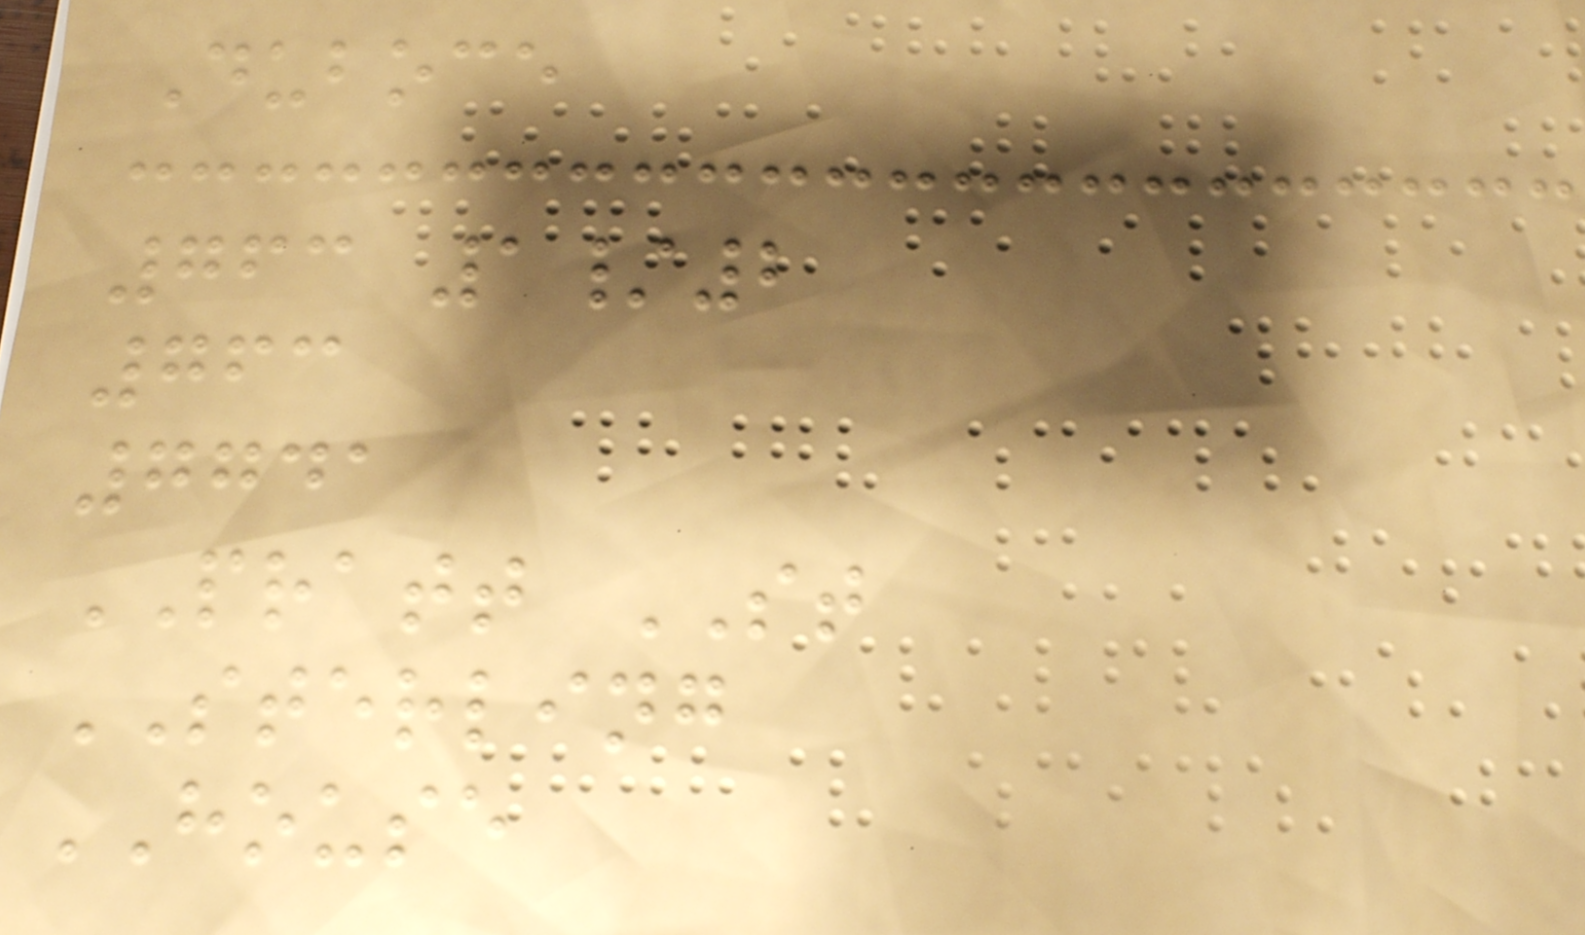Duboce
763 1/2
763
7741
PRATT ST
STERLING
HOUSE
